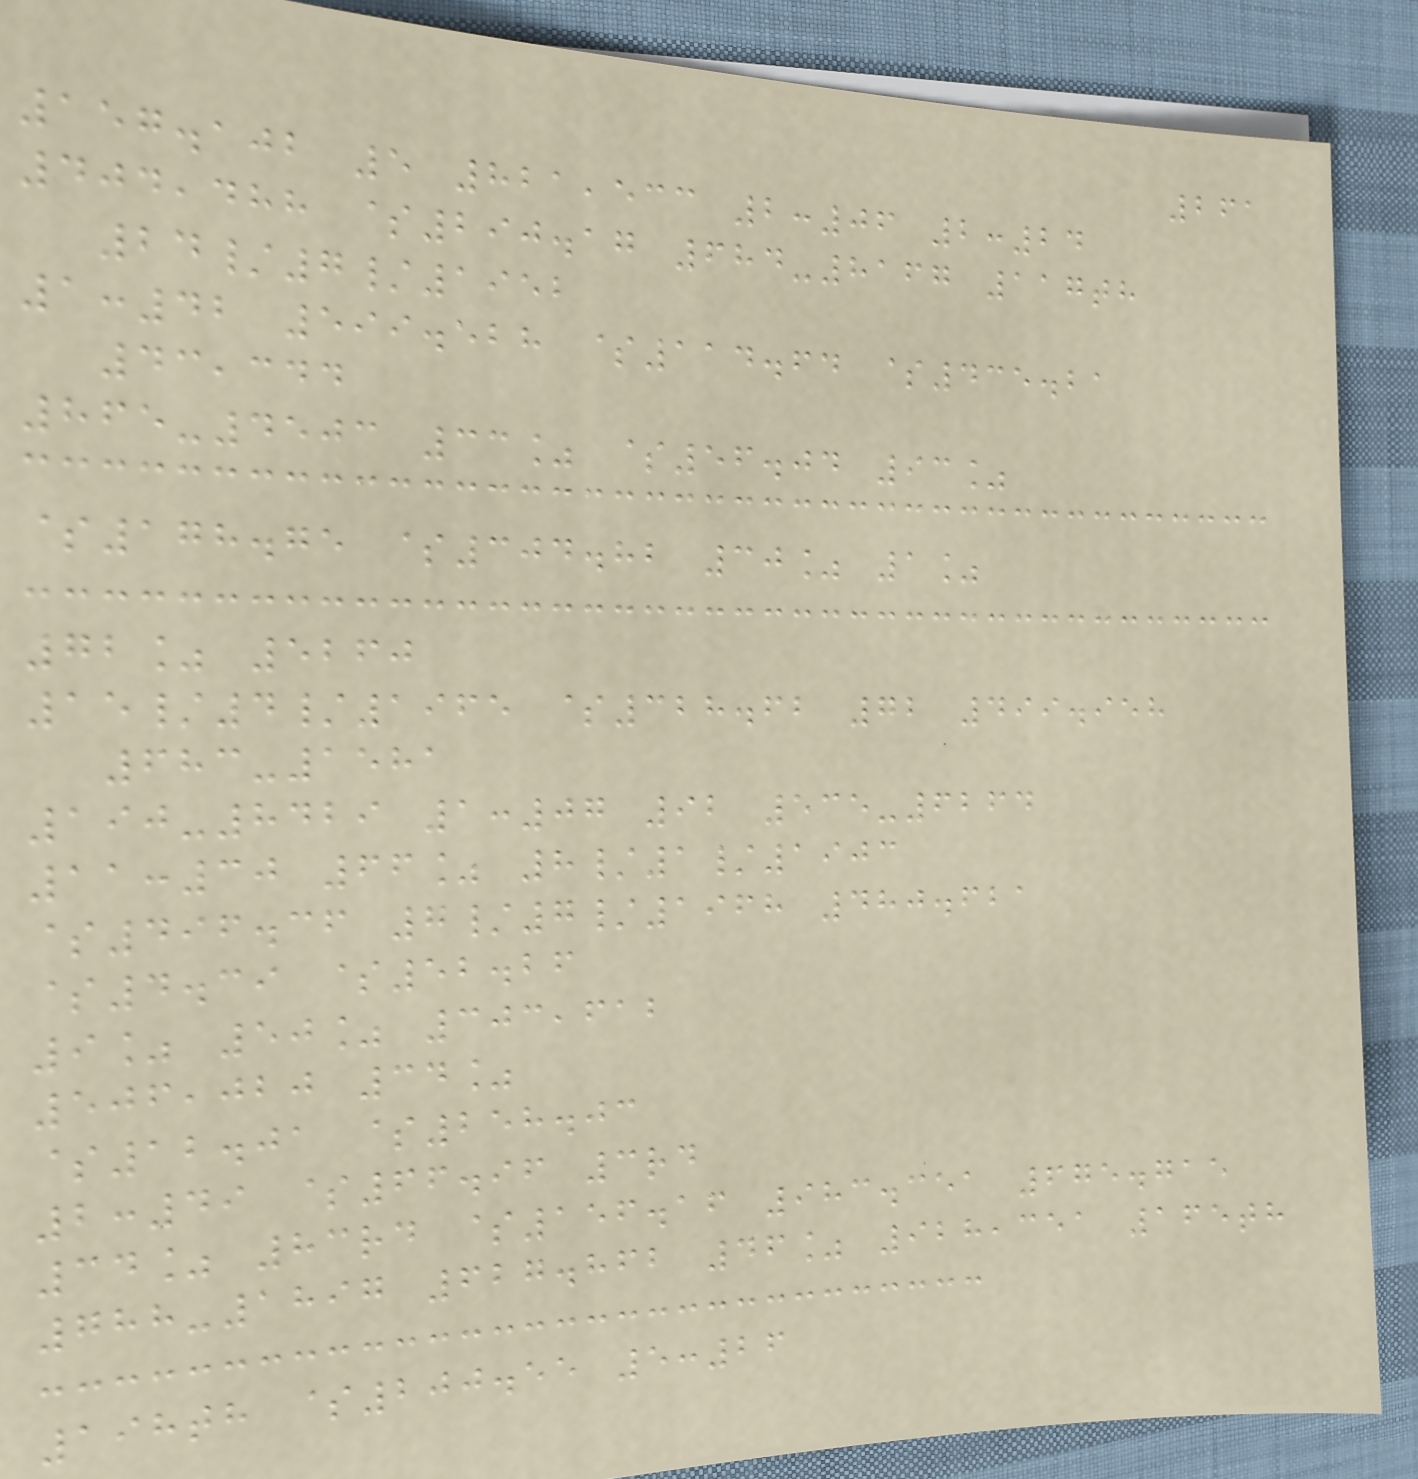261
157.102 5 821,533 2:06 2:24
404,488 $290.17 684-8167 117th
24/7/1952
1:42 599.528 $114.64 $435.21
43,344
865-4503 33% $56.04 93%
$178.75 $304.82 30% 1%
72% 5260
15/4/1965 $328.62 72 499.958
683-1581
190-8429 1:07 92 535-6264
11:30 66% 8/1/1903
$496.36 7/7/1968 480.621
$4.39 $52.26
9% 50% 303,612
506,020 34%
$12.01 $258.03
2:49 $66.96 3rd
34% 83rd $156.16 983.351 675.715
788-1897 627.862 46% 928,351 165th
198th $200.55 5:26
